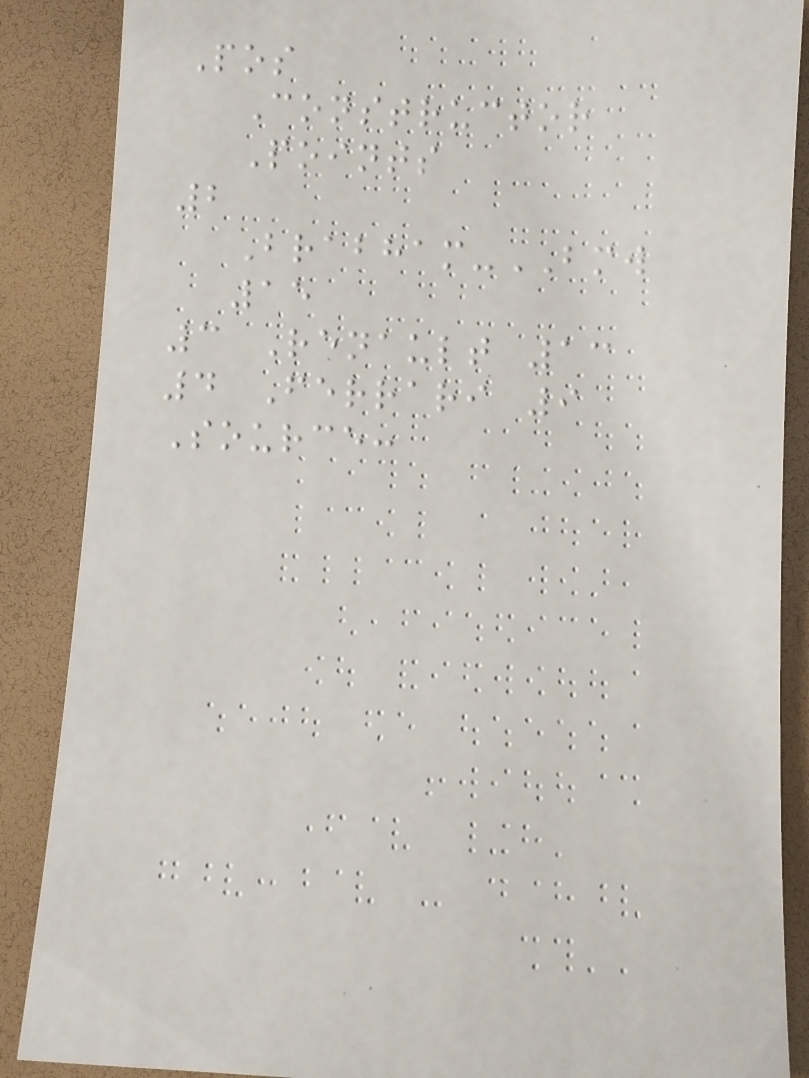Pos
Constructor
Points
2
Brabham-BMW
15
3 Renault 13
4 Ferrari 9
Source:
